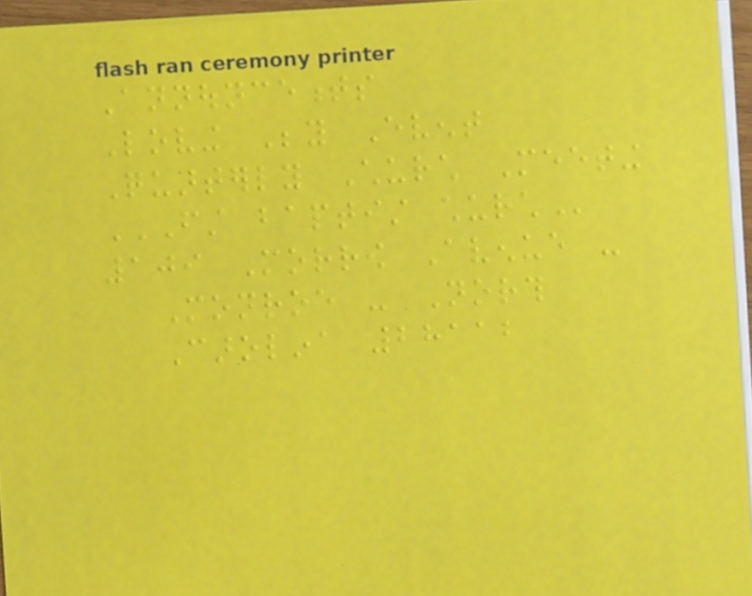Announcements
Loving Beyond Event
Quarterly Church Meeting
FIRST BAPTIST CHURCH
109 Morrow Avenue -
Monroe - North
Carolina 28112
